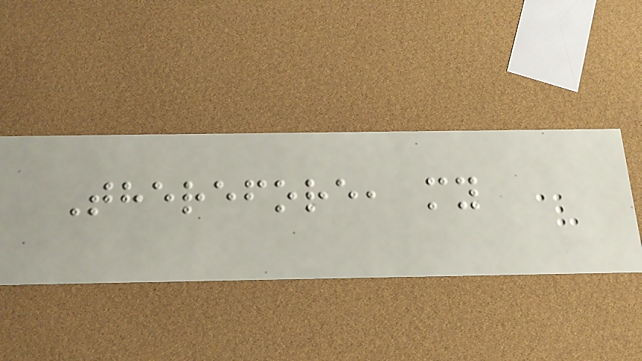Therefore, my
